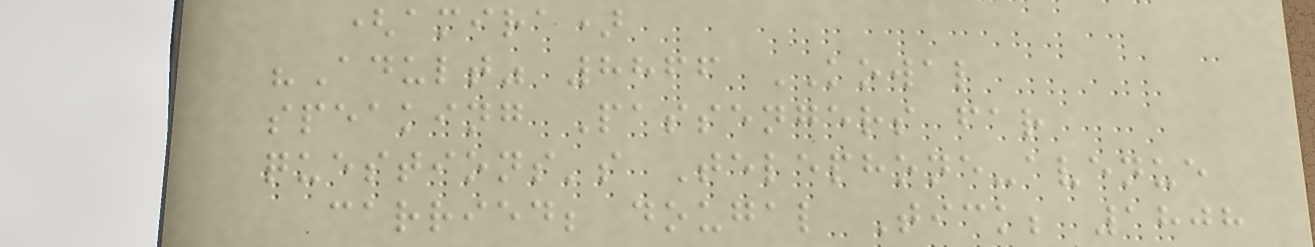(amira)
"Adult" 8866 KOWAL
speaking Passengers far
questions's Telephone-avenue
carried; dougal Tick; 1808
